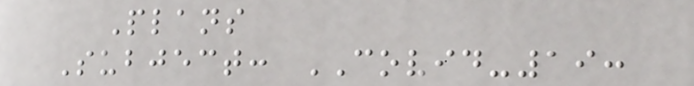Plans
Subject: COVID-19:
